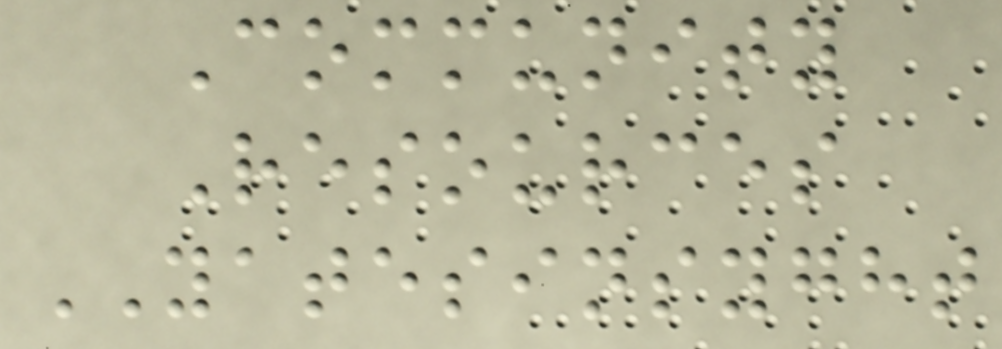Community
Resources
YATESINSYGHT
